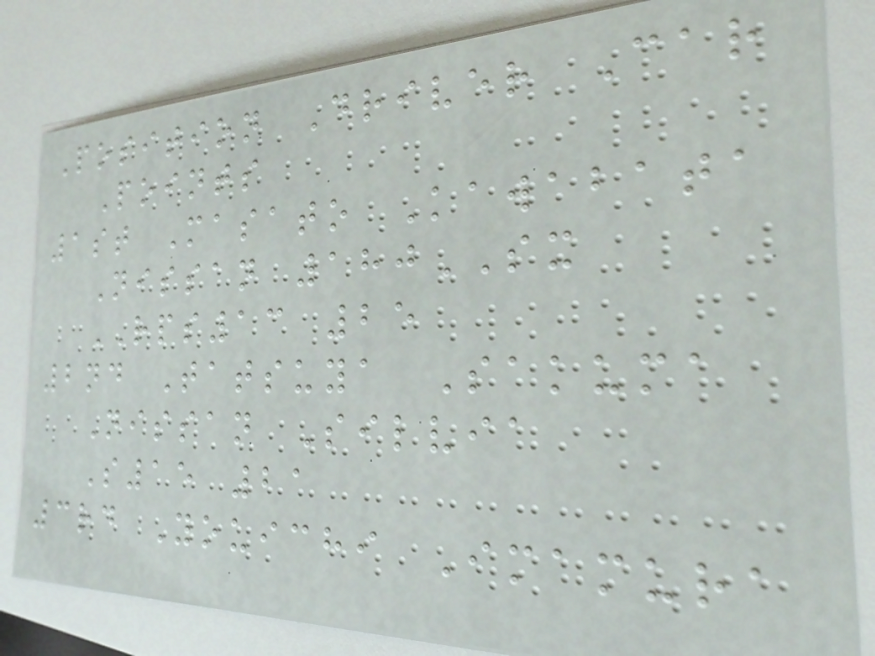Position Driver Car
Points
1st Masato Kawabata
Nissan 180SX
RPS13 25
2nd Tatsuya Sakuma
Nissan Silvia
S15 21
3rd Youichi Imamura
